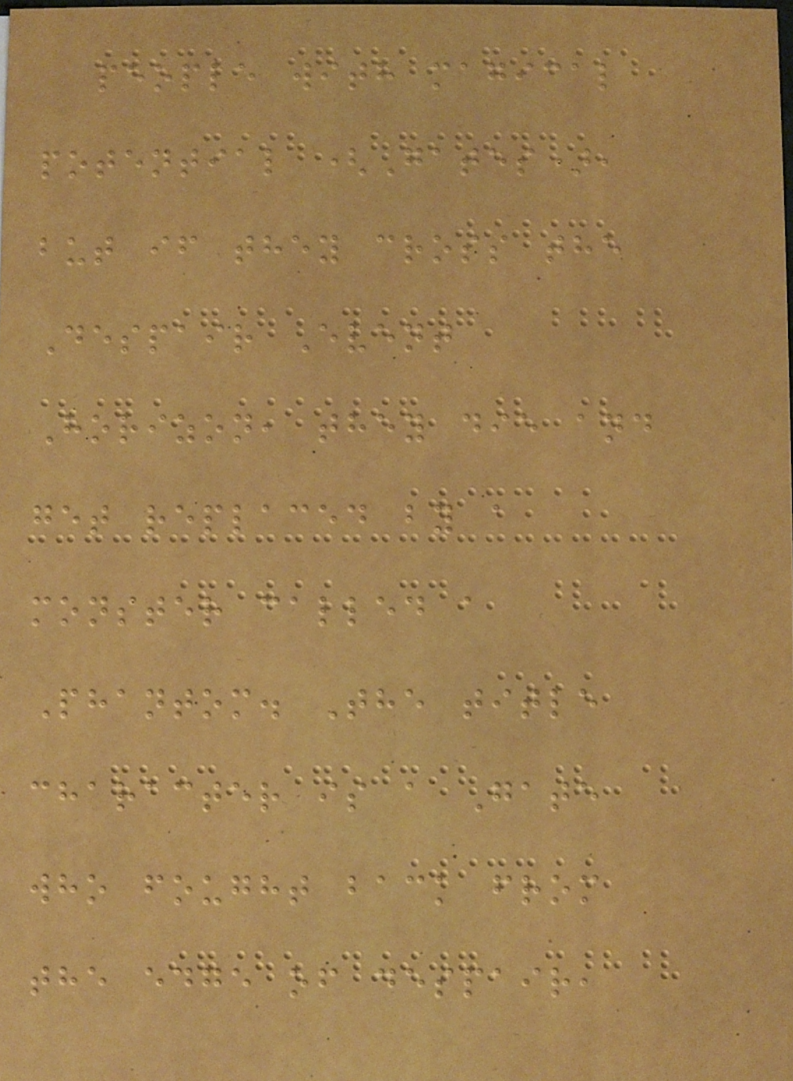people with magical
potential (Gates),
but if they cross the
Despair Event
Horizon, they die and
get replaced by a
monster called a
Phantom. The title
character is a Gate
who fought back from
the edge of despair,
